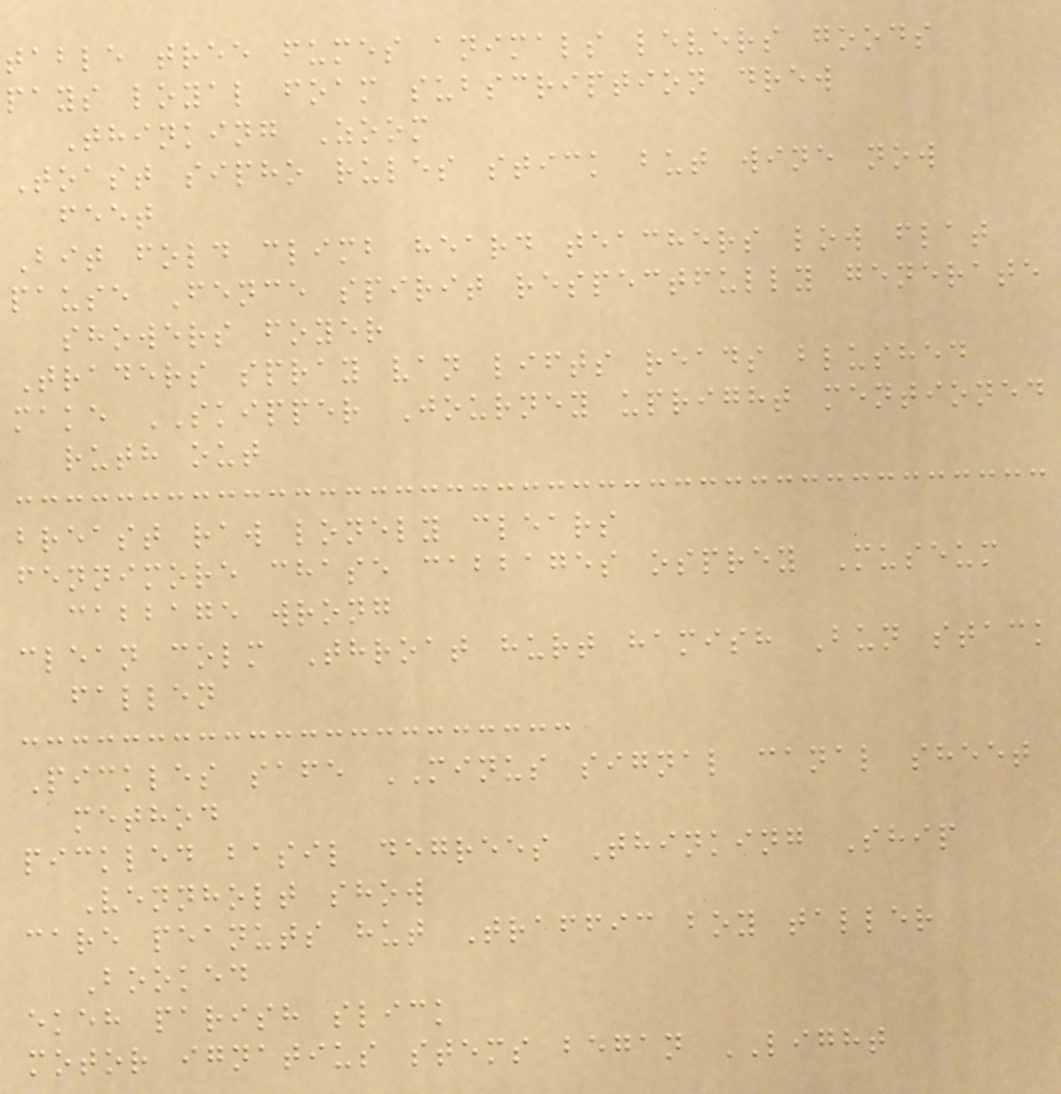table tree fumes animals levers goods
pays loyal foam subscription drew
Thinking Zoom
Toast sipho rules stick but wine now
feet
Bit fold climb heard teachers low flat
pause Fence spirit respectfully generate
showers foyer
Traders spray van lifts reads blushed
make SKIPPER Journey upright mentioned
ruth out
breast raw lonely clears
fennimore chase cabbages osprey Museum
cabbage wrong
clean colm Throat hurt hamish Bun stack
fallen
Pickles safe MINUS signal canal sheet
method
pickled basil degrees Thinking Ship
Vennholt show
care peanuts hut Traffic boy taller
Booked
ekeh parish slick
motor ignatius stems began LIGHT
